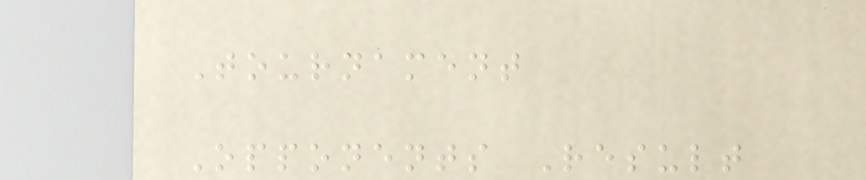Tournament
Opponents Result
